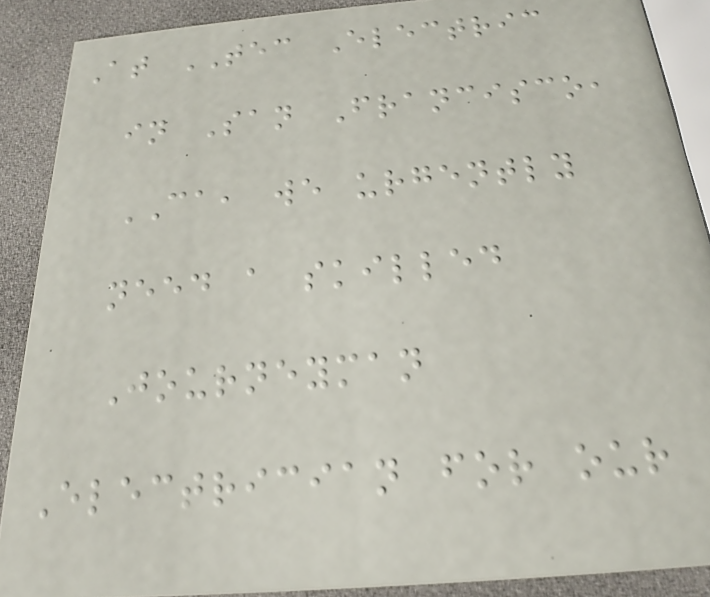At TEC Electric
in San Francisco,
CA, we urgently
need a skilled
Journeyman
Electrician for our
